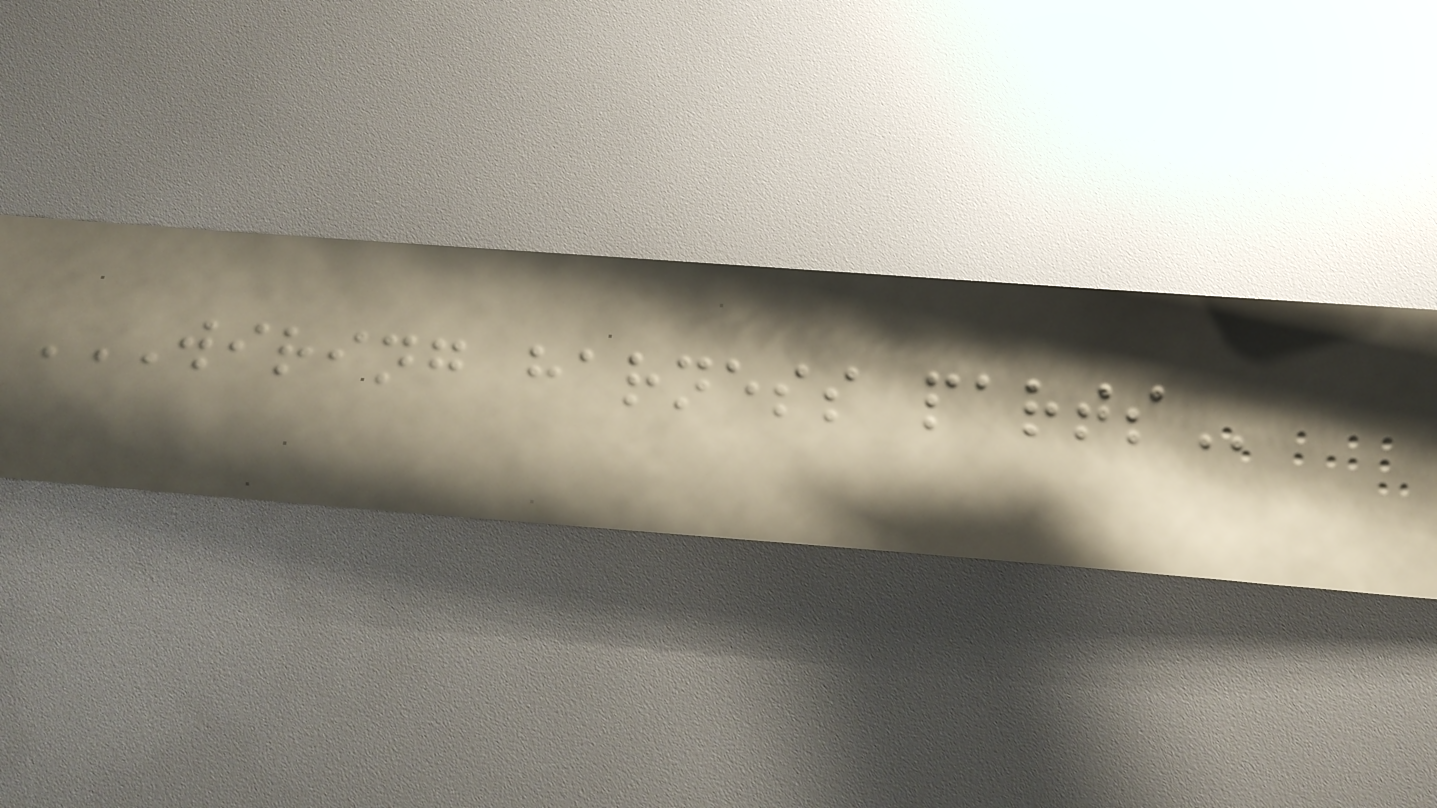WIRING HARNESS PARTS
